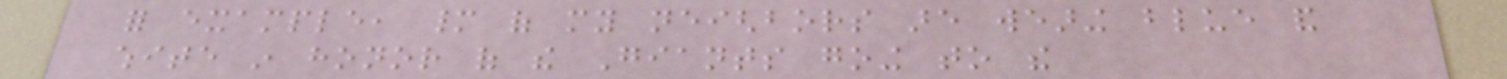for example, many of my neighbors are wearing blue and
white in honor of the Giants going to the
